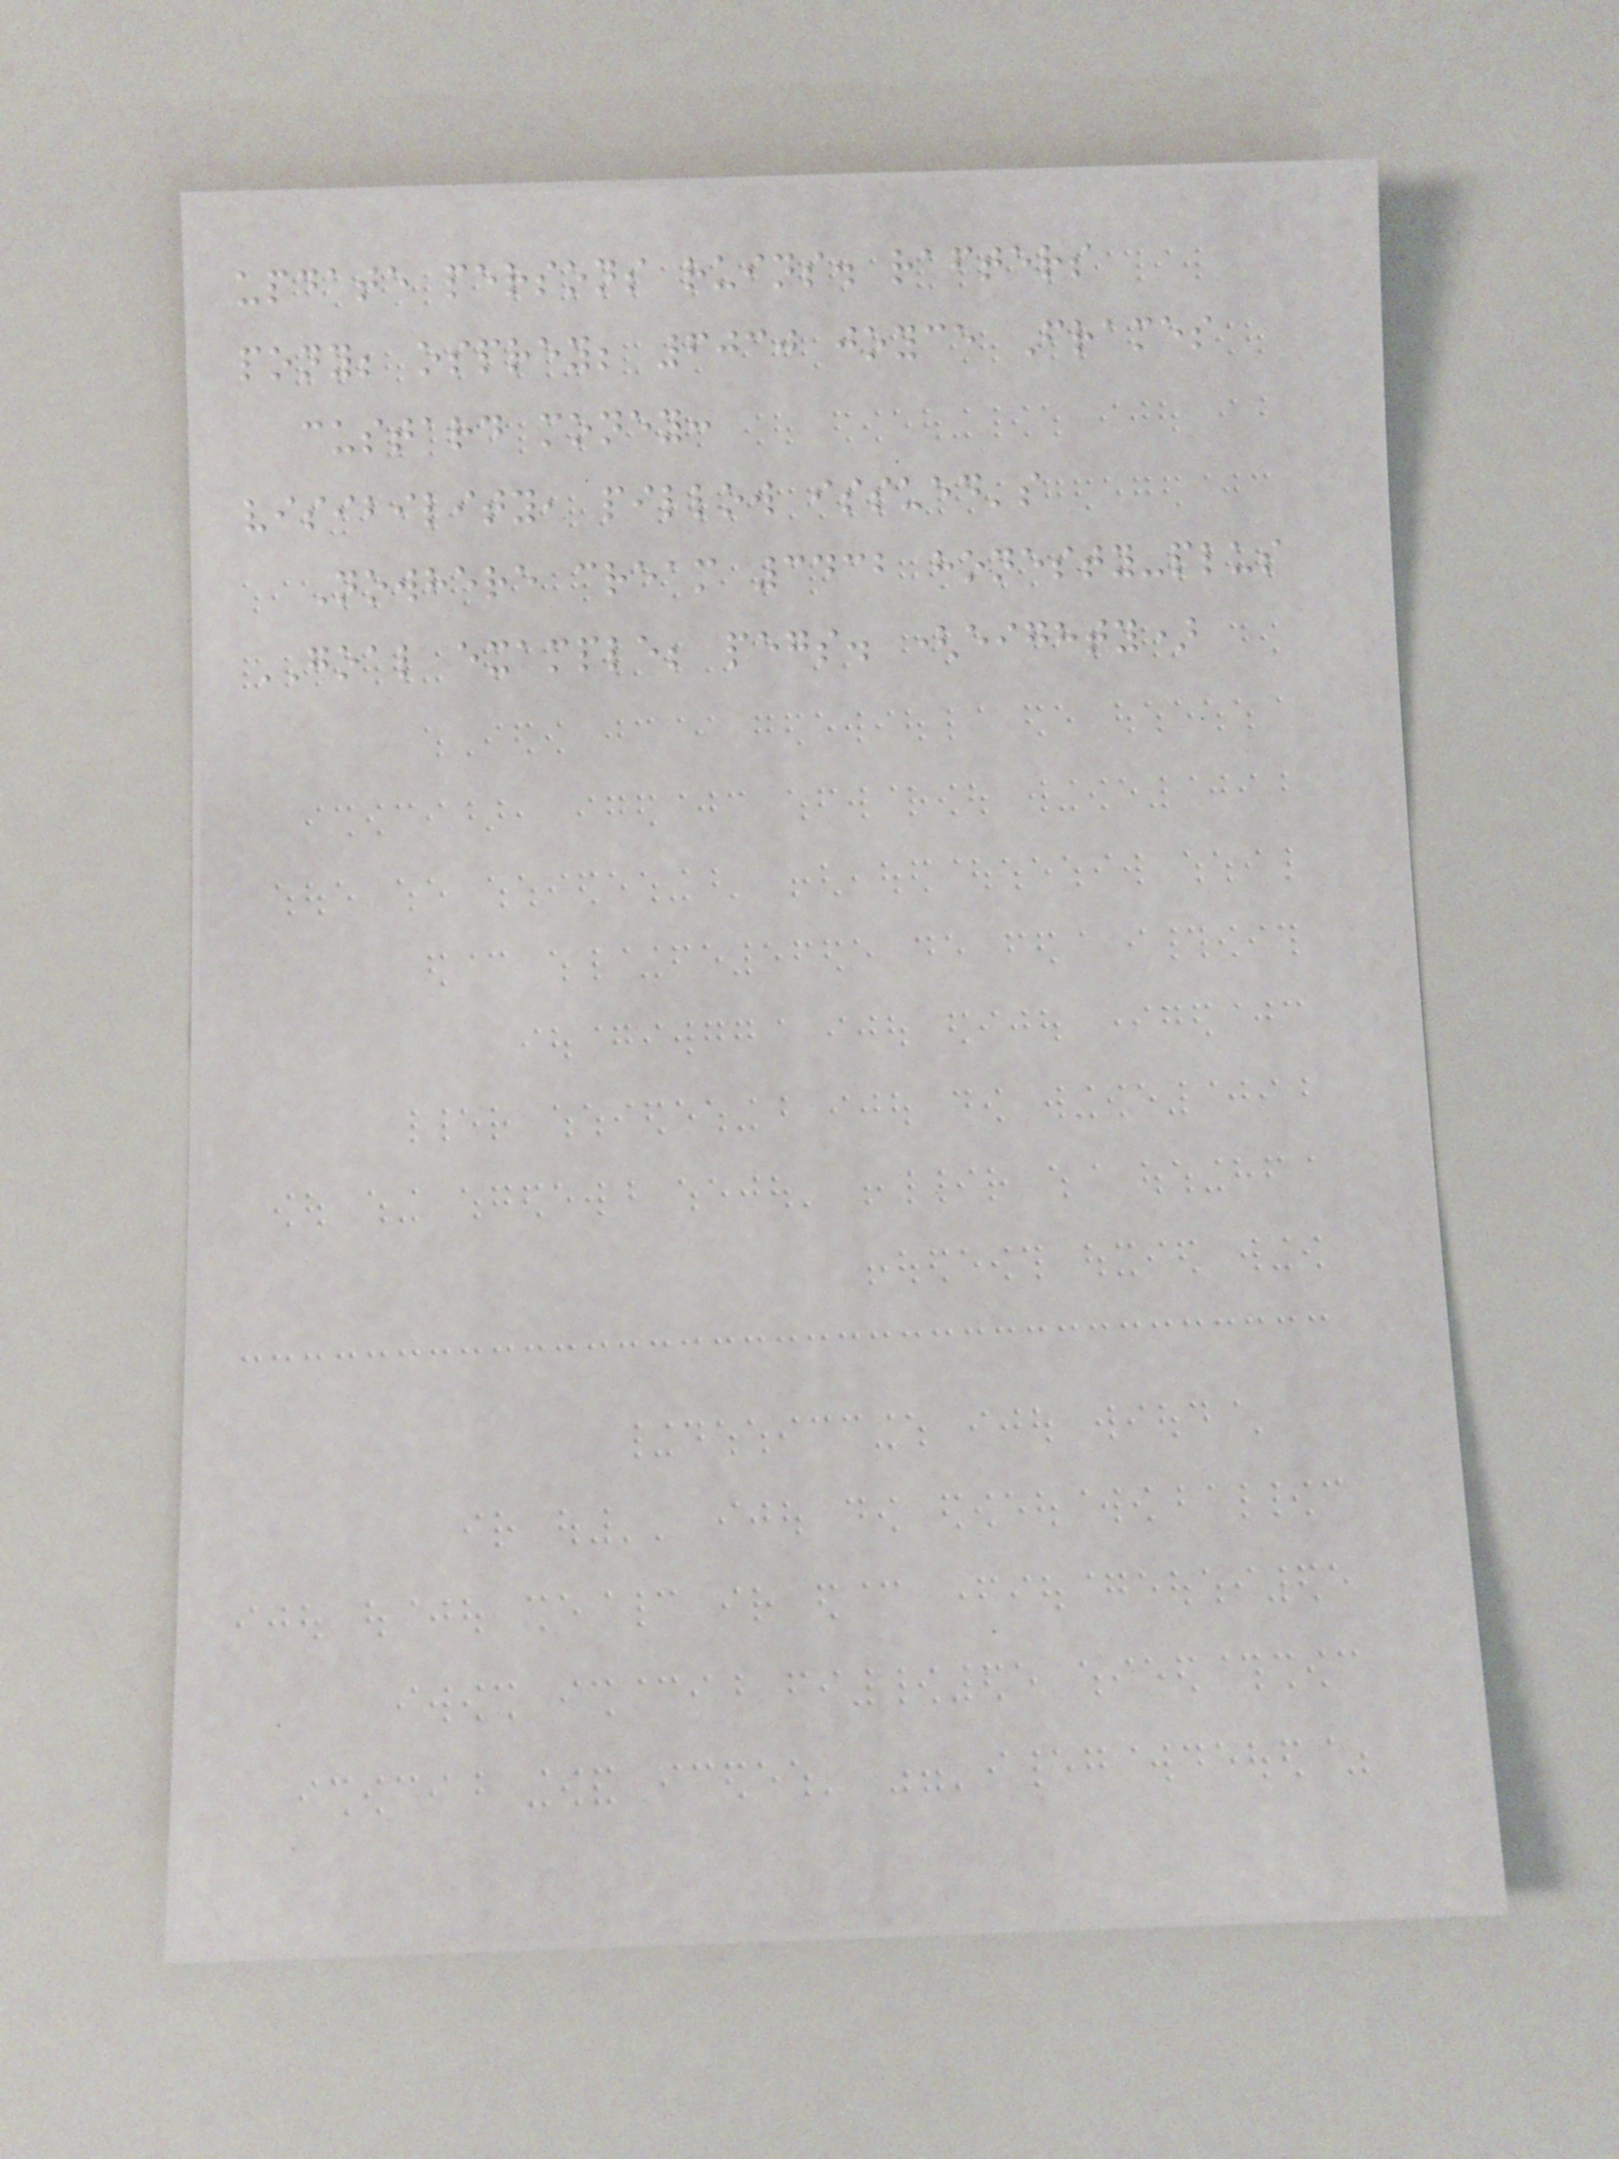update persons ruins. rafters
pony; osprey; 6030 joyce Frames
custard money:
visibility, pillow issued's
Nowhere cream 3432 honesty-plus
GOAL example; pegs. (eighty)
